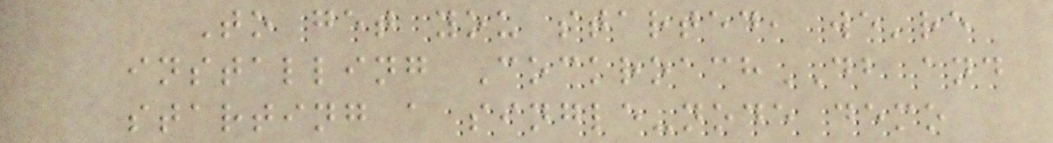To get you started, we're
installing CockroachDB and
starting a single-node demo
